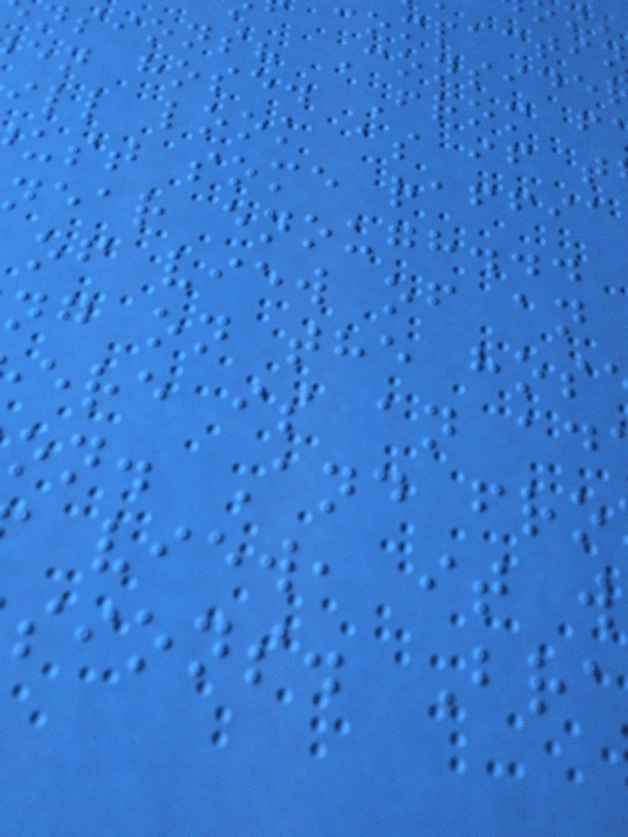compactin
nsions? Conside
en hose. From f
ill look as if t
ust some raffia
near enough...
of view of an
ng on the hos
ere is an ad
on. And fro
view, it w
sions. Bra
